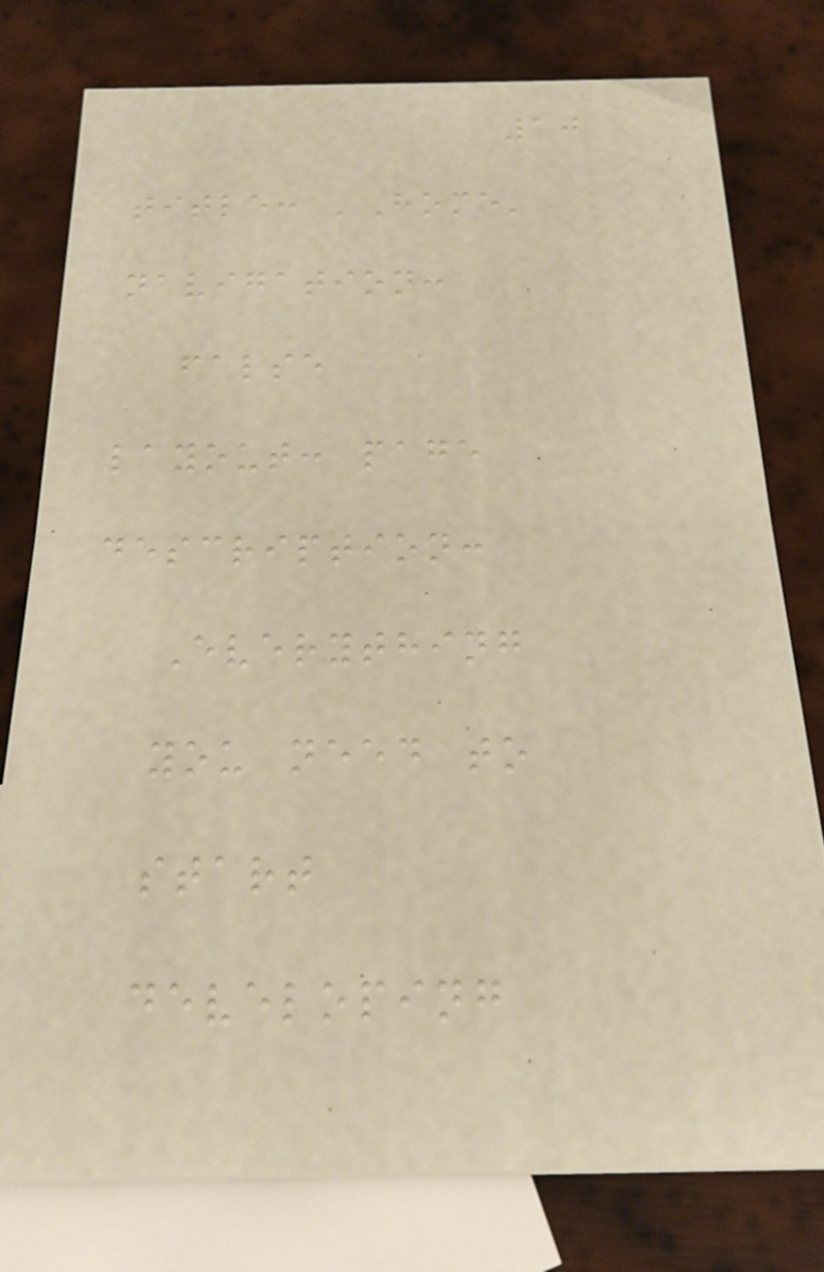10
title: 'Home'
navigation:
false
layout: page
description:
Everything
you need to
start
developing
